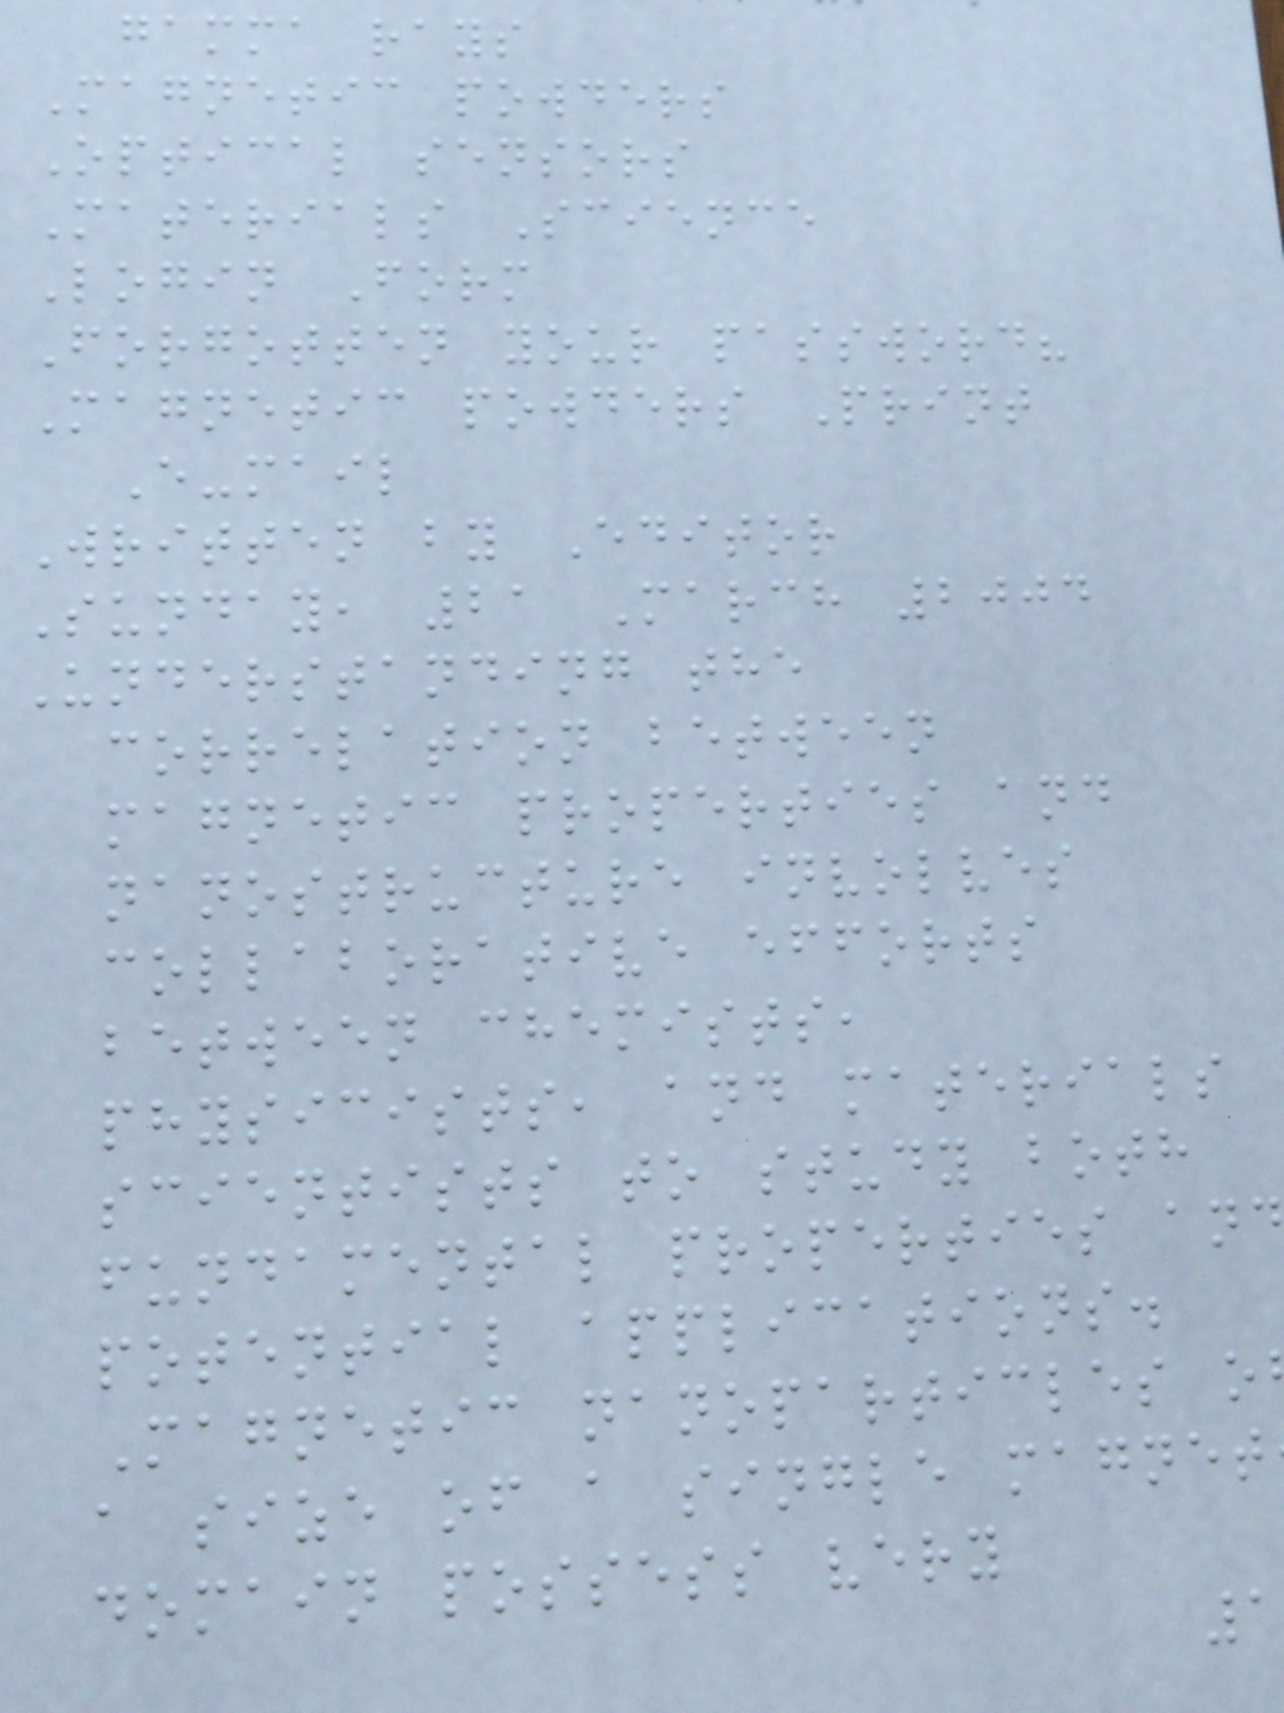gamma rays
Magnetic powders
Optical sensors
Materials Science
Login Form
Forgotten your password?
Magnetic powders Print
E-mail
Written by Editor
Sunday, 21 March 2004
Understanding the
correlation between
magnetic properties and
nanostructure involves
collaborative efforts
between chemists,
physicists, and materials
scientists to study both
fundamental properties an
potential applications.
Magnetic nanoparticles o
a size of a single magnet
domain possess very
